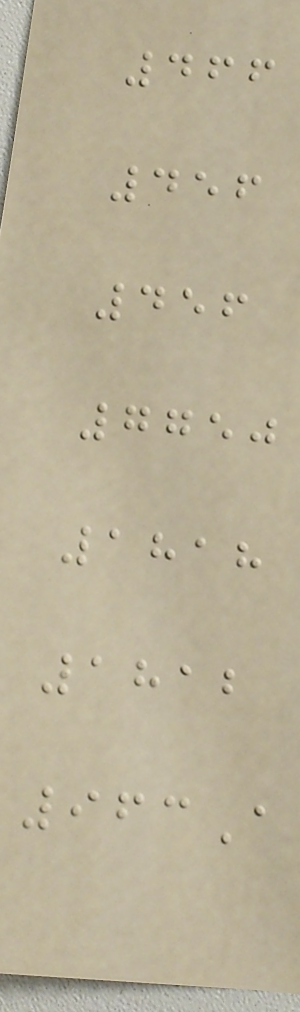466
456
456
7750
1818
1812
963A
